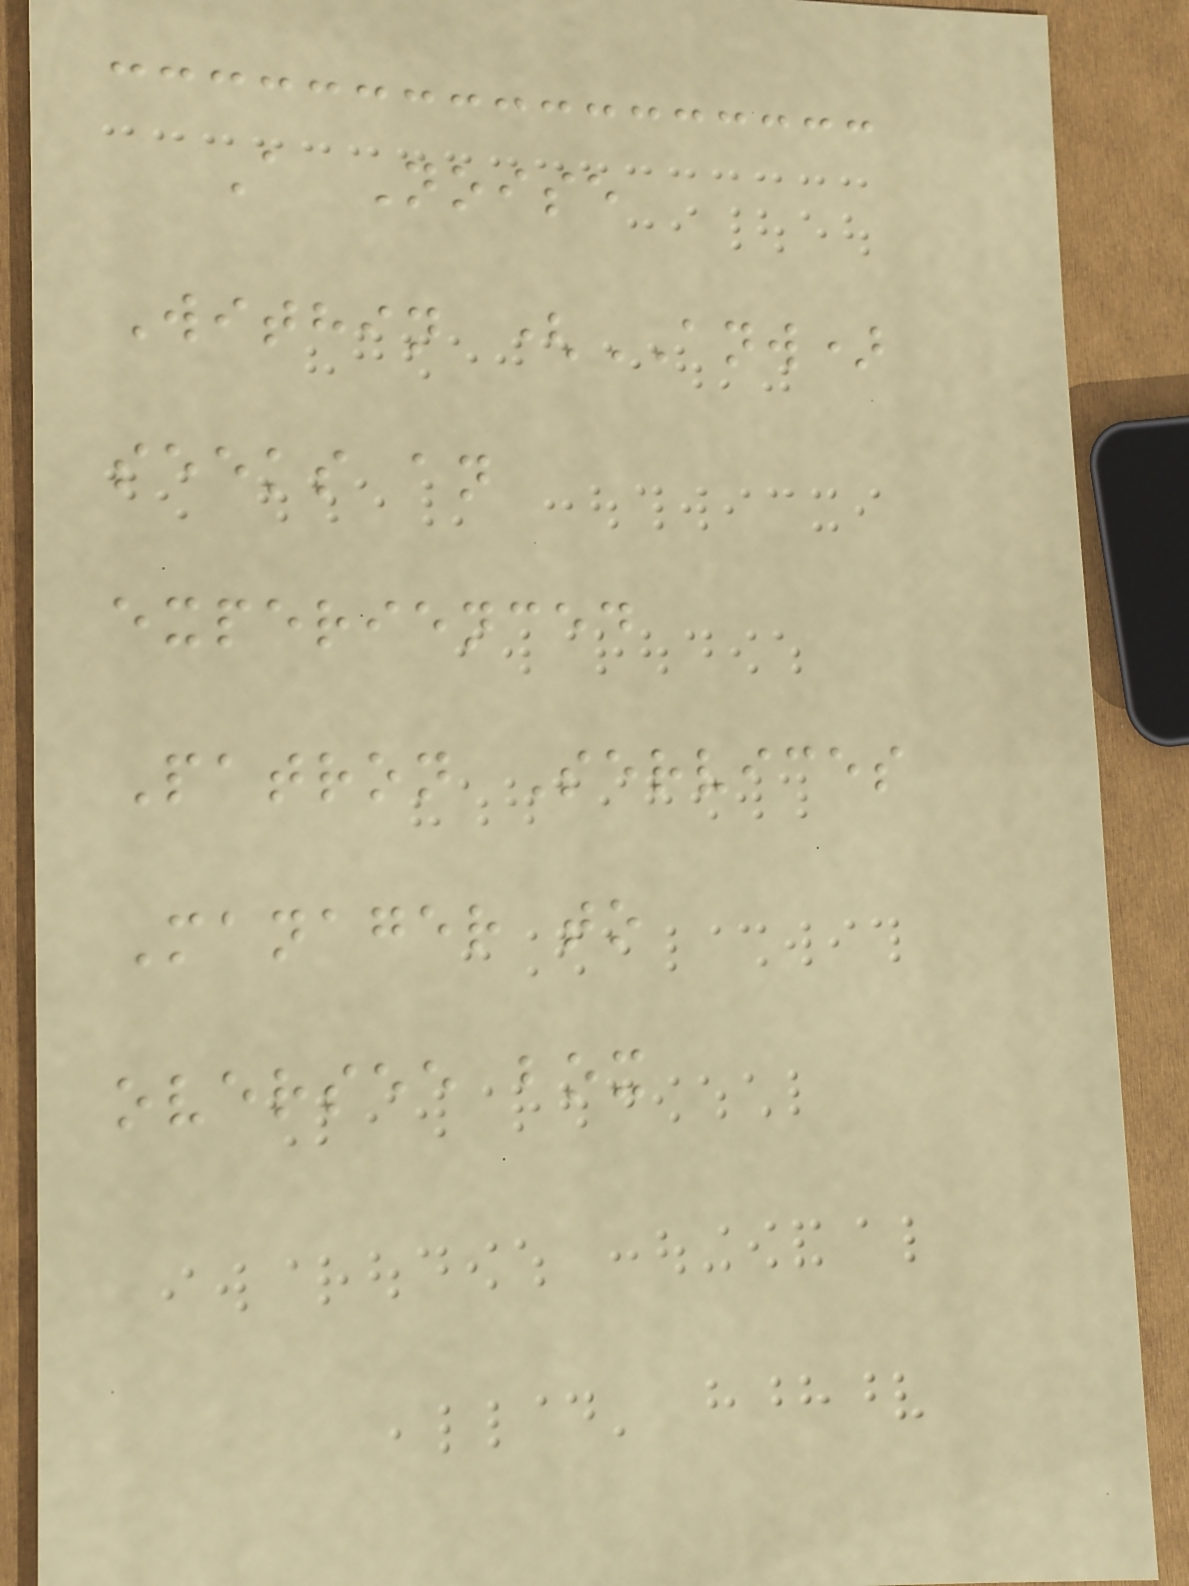A Noise
Within (ANW)
seeks an
experienced
Patron Services
Manager to
oversee box
